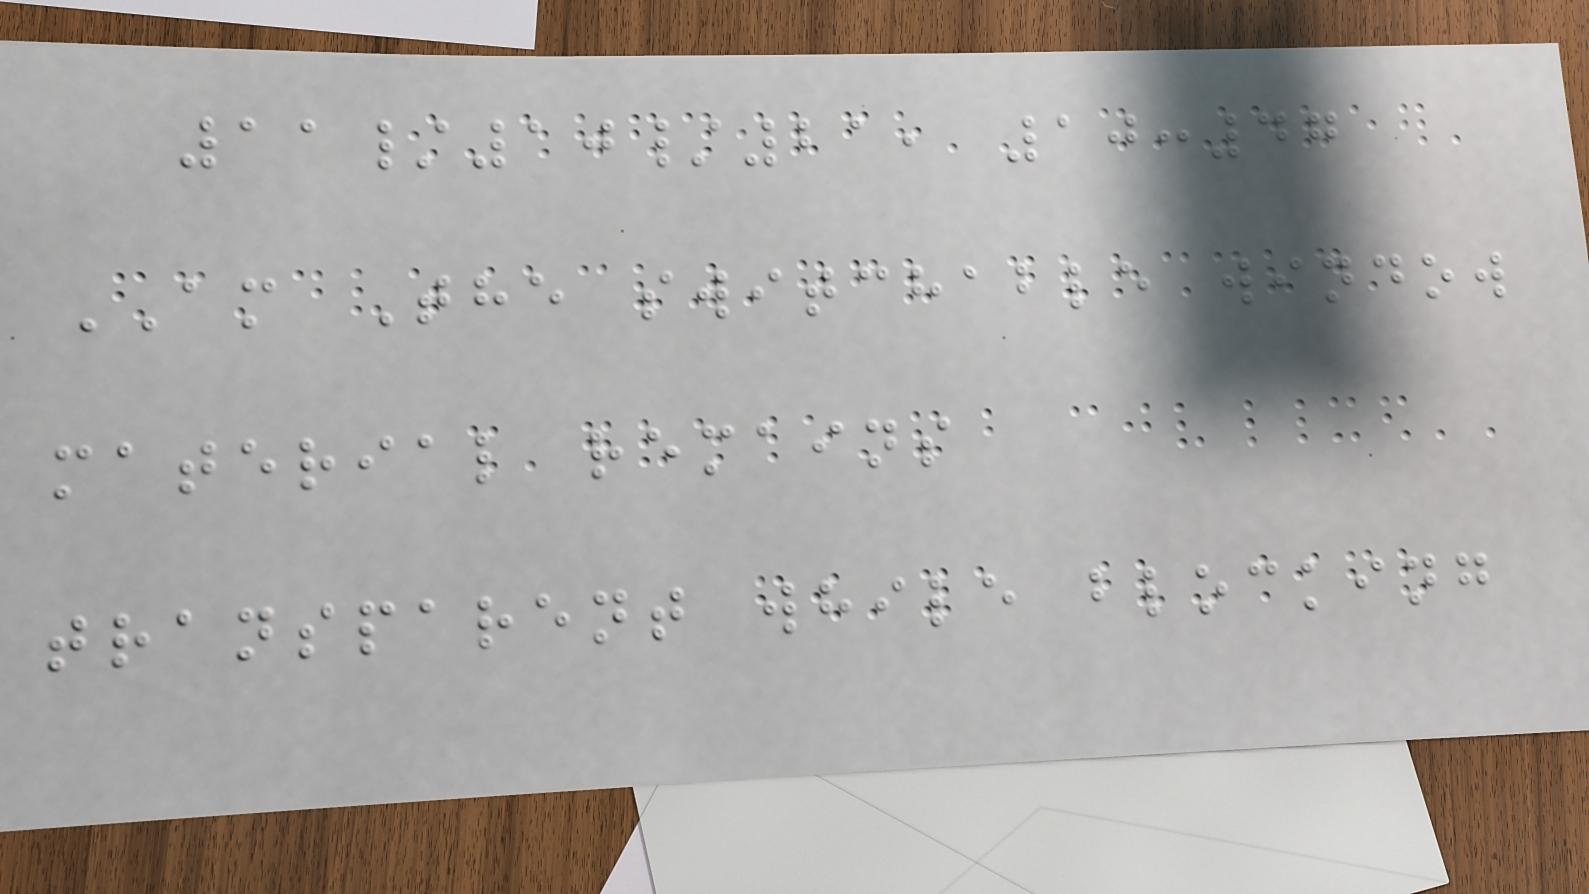11/10/21, 10:47
AM The switchable window
material remains
transparent while blocking
